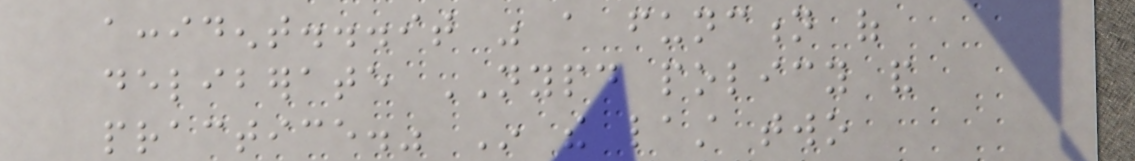accident...it was a function of
deliberate NYPD policy and
practice." In the last two
